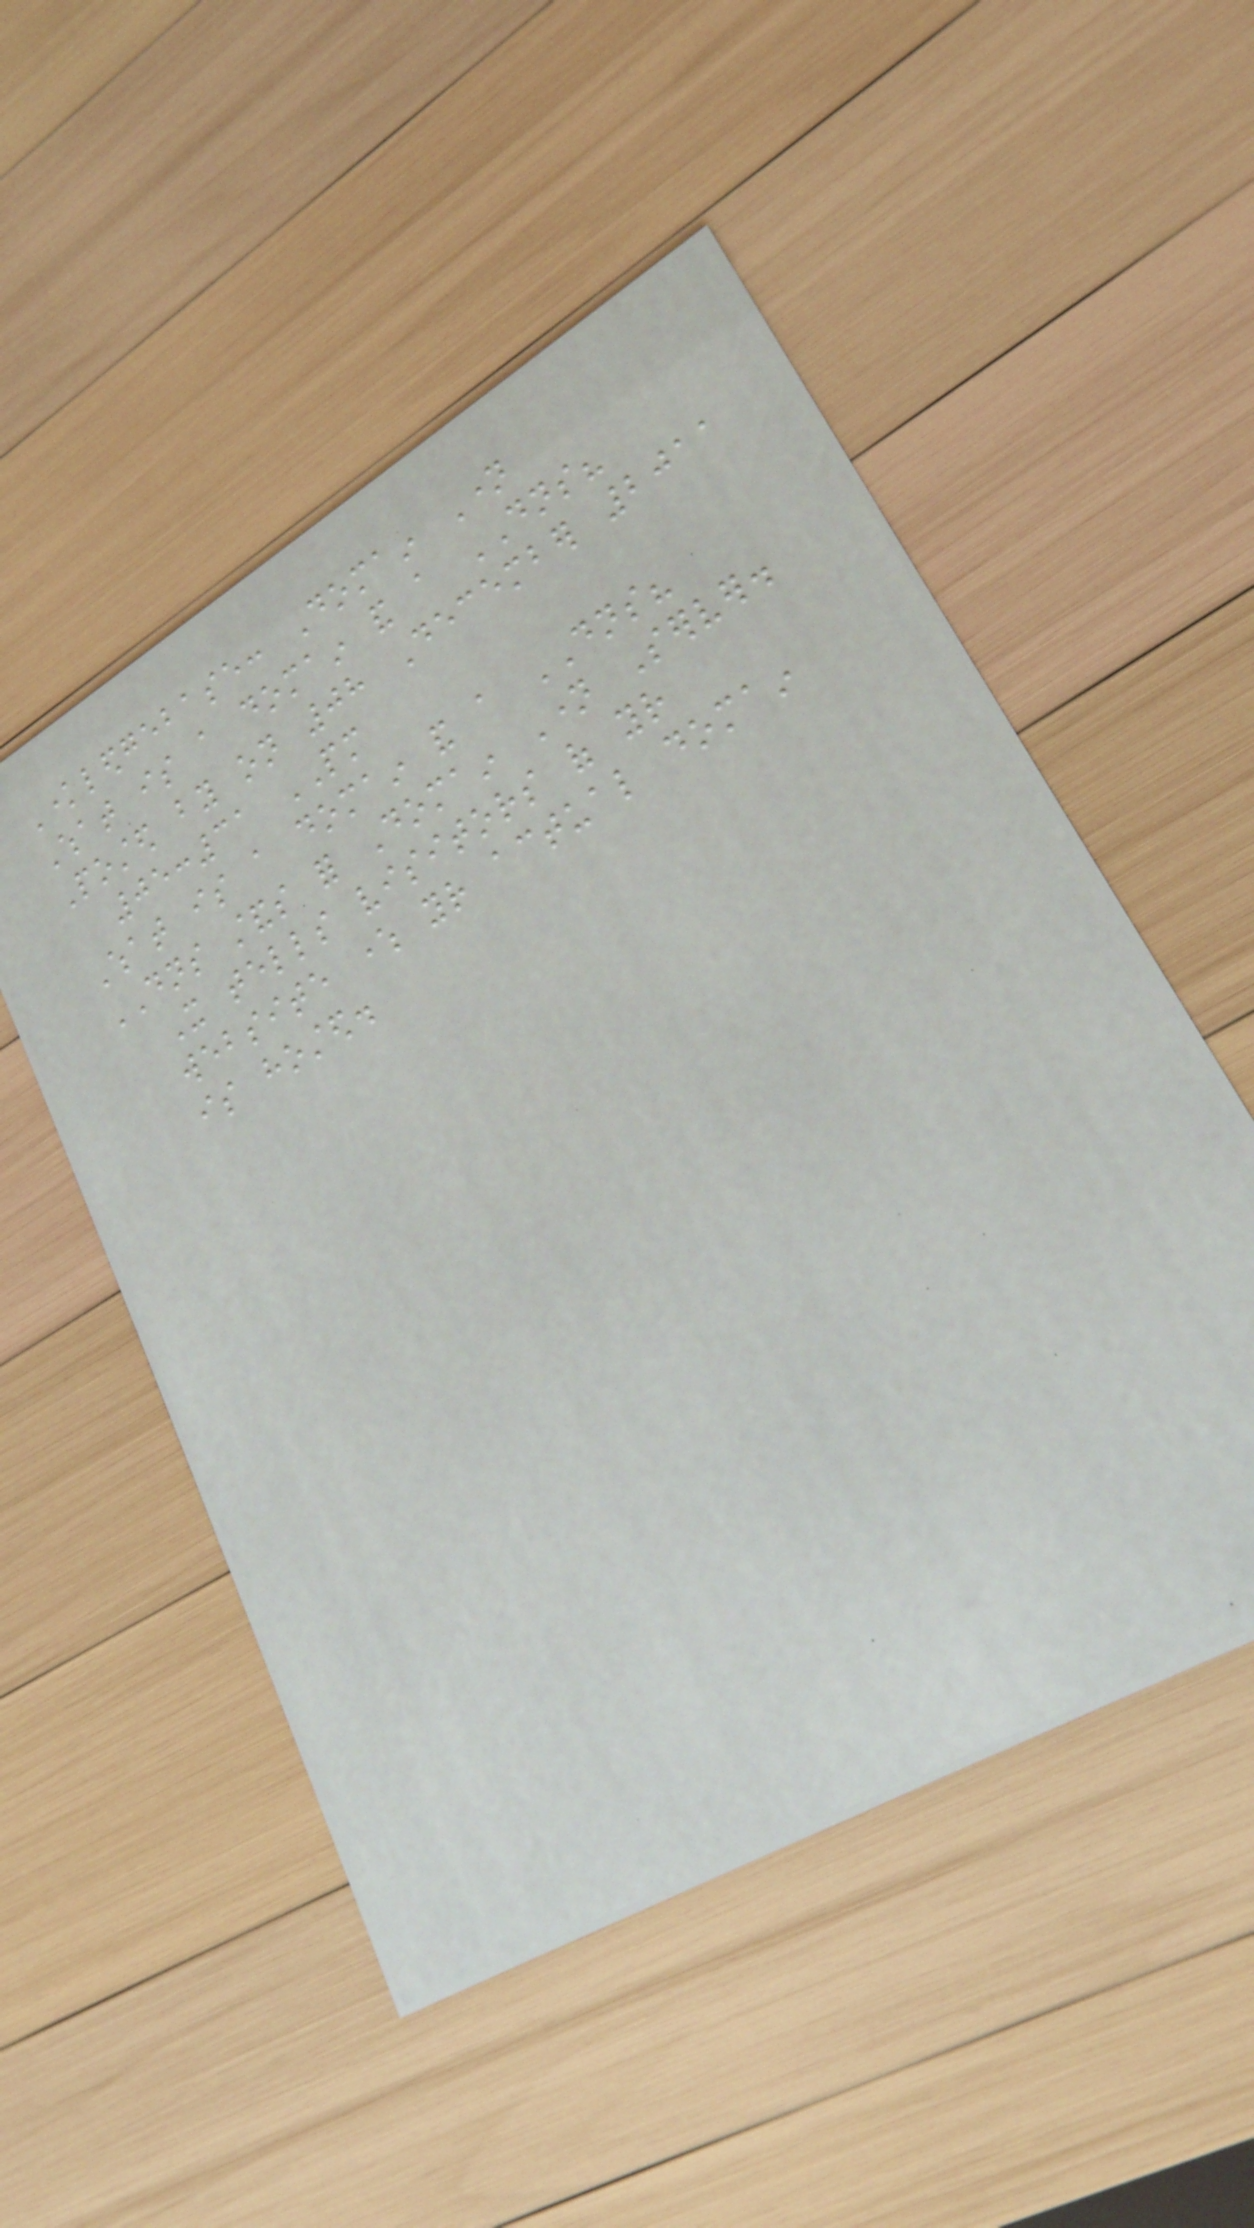Knowledgebase: Domain Name
What is a domain and a DNS?
Posted by on 08 December 2011
05:31 PM
What is a domain and a DNS?
DNS stands for Domain Name Server.
It tells visitors of your
website where your actual domain
is hosted.
